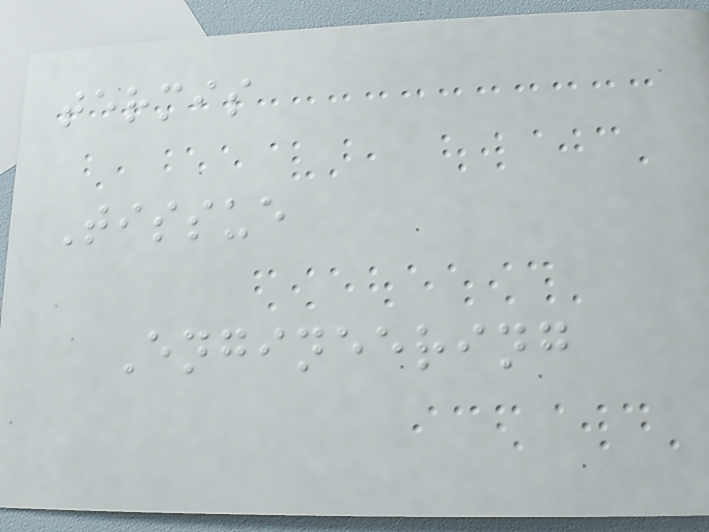termis
Tissue
Engineering
